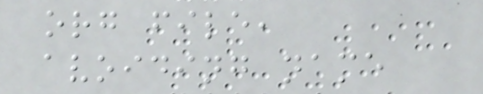org file,
avoiding name
